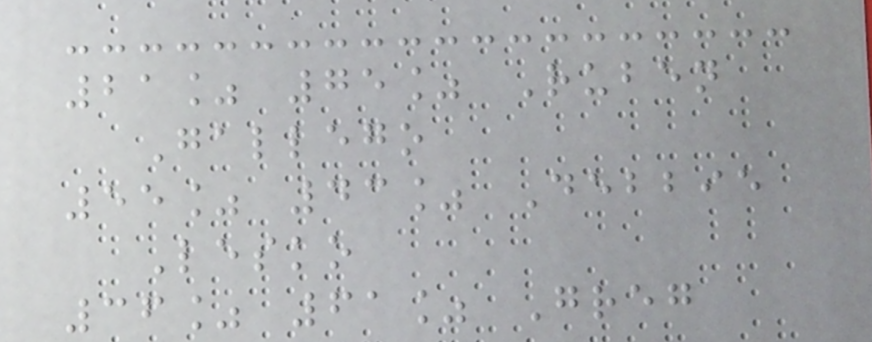21% 75% Ruben
Gallego
55% 43% Debbie
Lesko
36% 61% Greg
